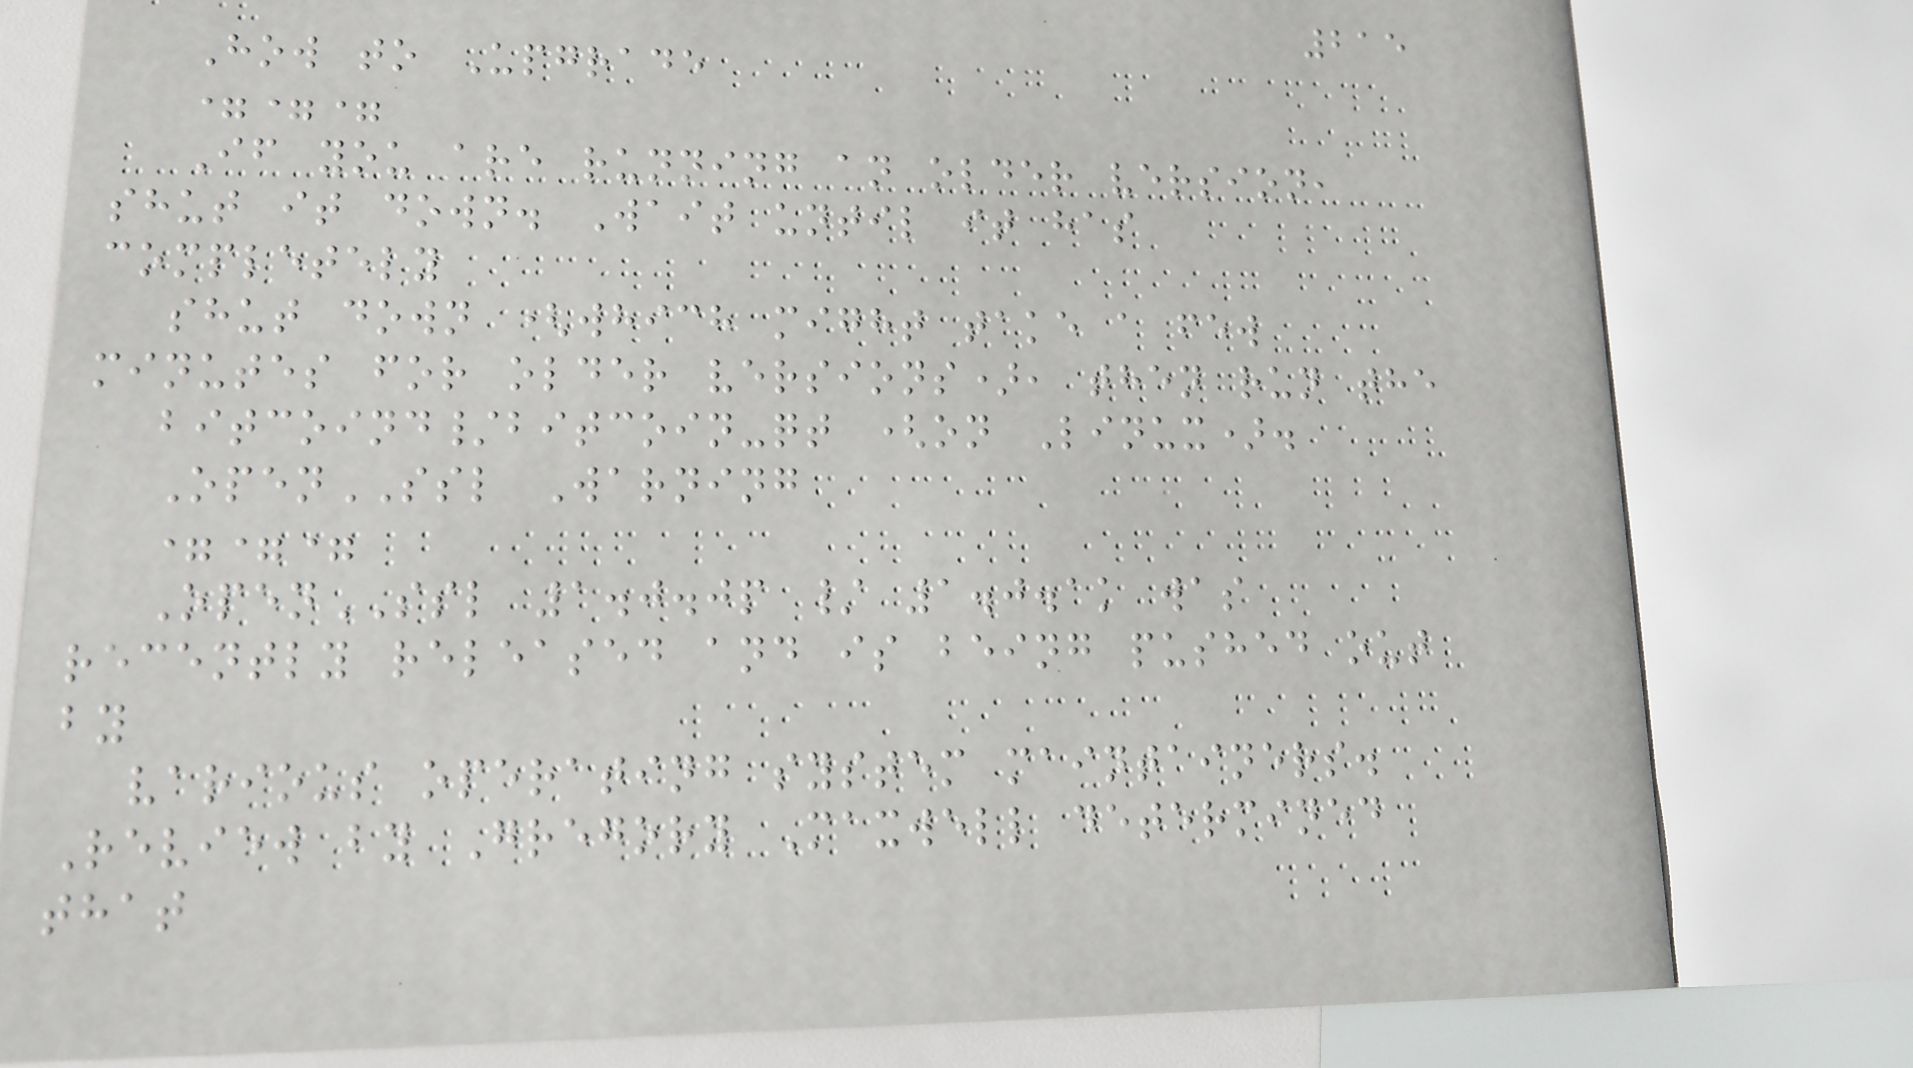215
How to Upgrade
===
If you are running an older version,
shut it down. Wait until it has
completely
shut down (which might take a few
minutes for older versions), then run the
bitcoind/bitcoin-qt (on Linux).
OpenSSL Warning
===
OpenSSL 1.0.0p / 1.0.1k was
recently released and is being pushed out
by
various operating system maintainers.
Review by Gregory Maxwell determined
that
